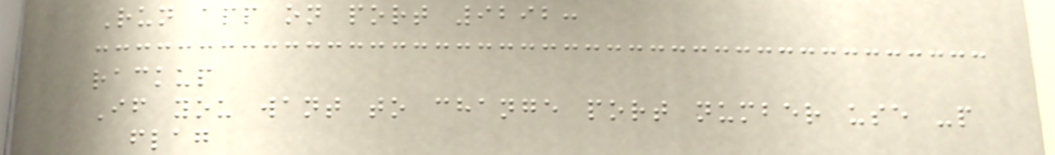Run app on port 9292:
rackup
If you want to change port number use -p
flag
